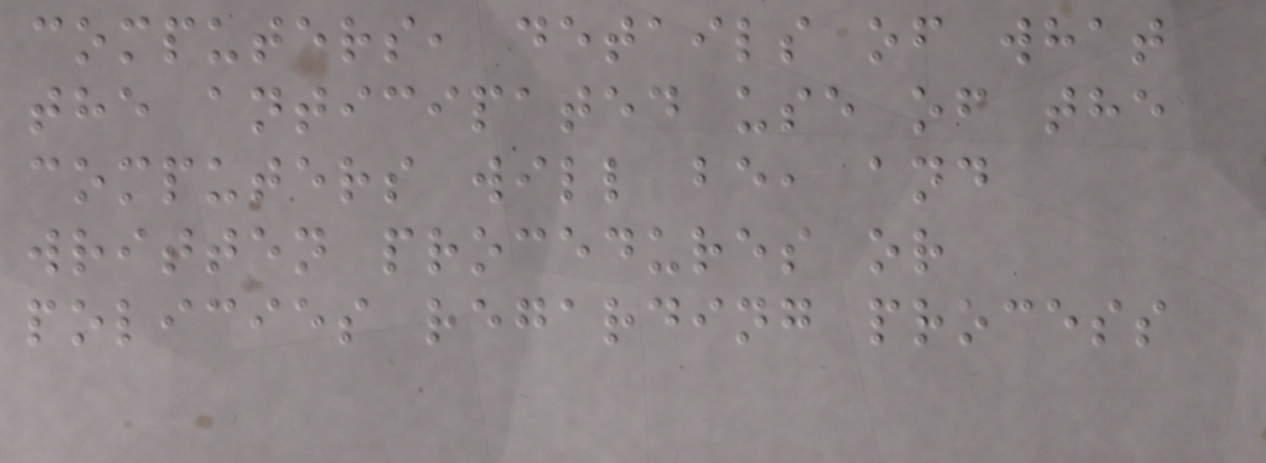computers, details of what
the anticipated use of the
computers will be, and
written procedures or
policies regarding process
